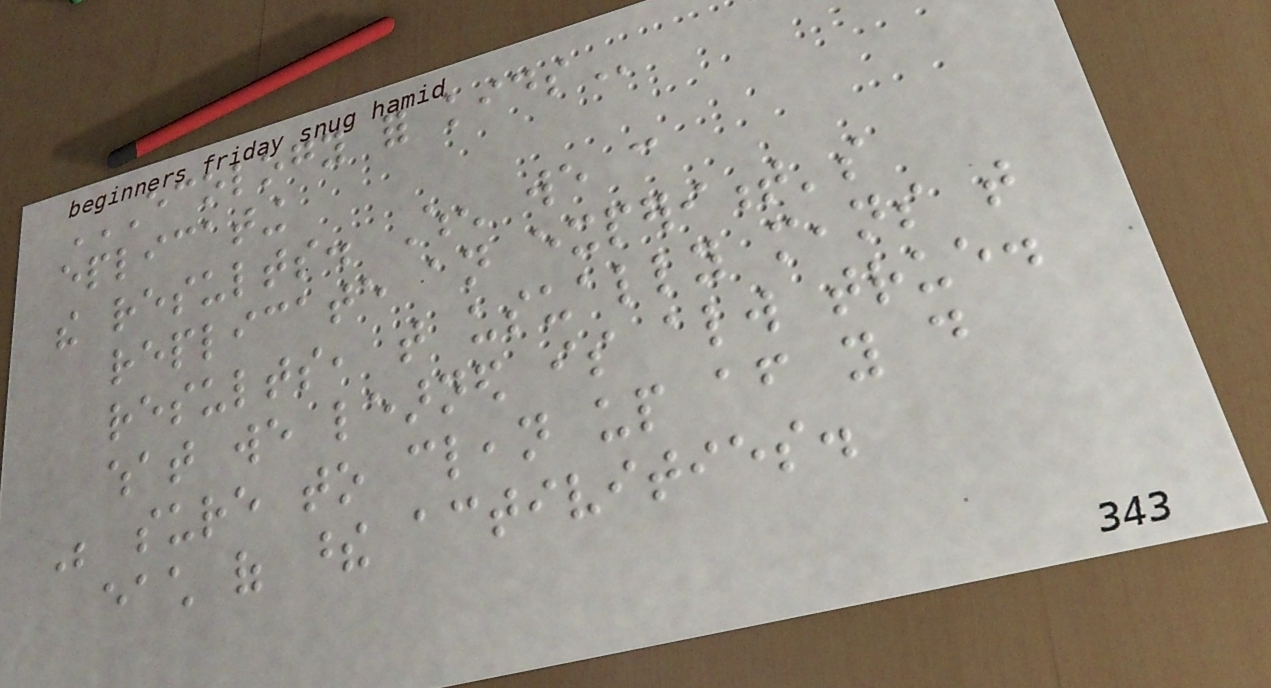ECOLOGY FOR KIDS
eplicating
the results. When we can
replicate an experiment's
results, that usually means that
what we learned is always true.
Be sure to clean up after you do
each of these activities.
